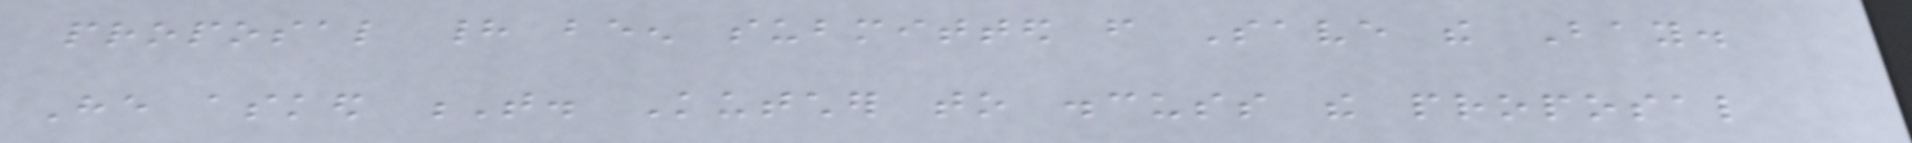proposal had been submitted from Save the Bay.
He asked T. Kutcher to discuss the proposal
